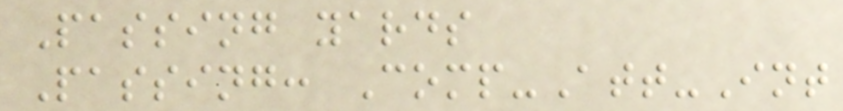Passing yards
Passing: Comp-Att-Int
